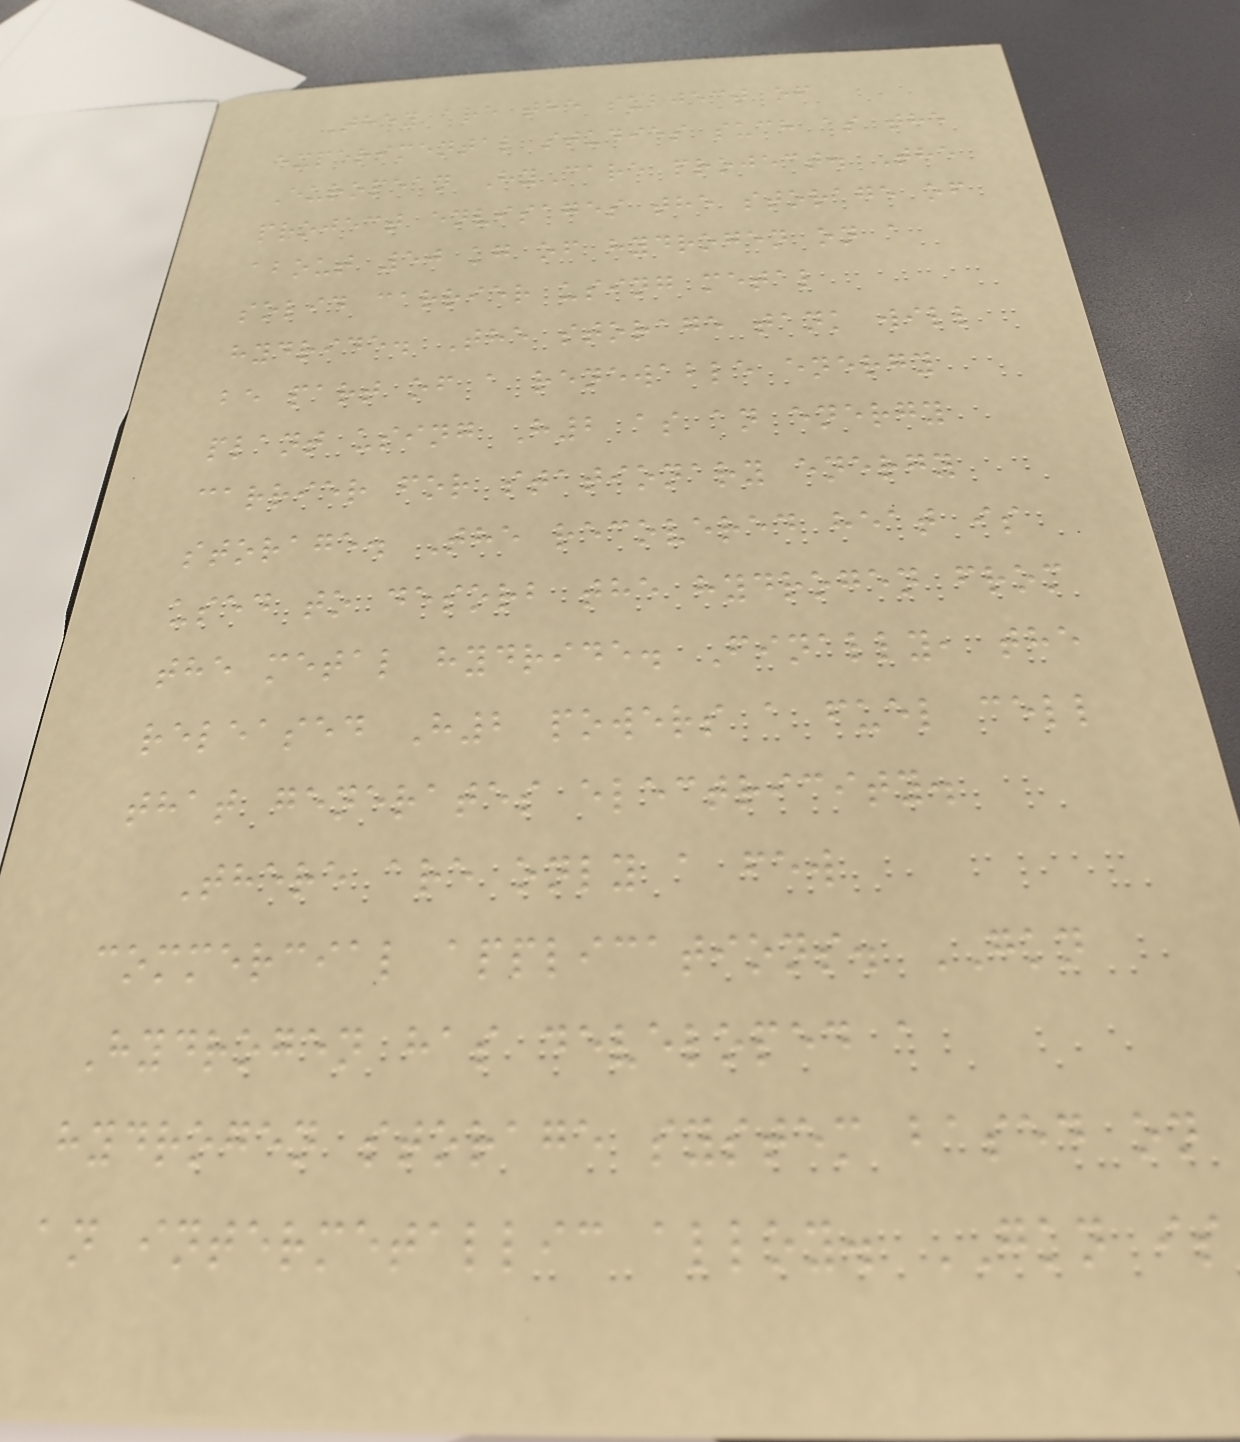They are the subject of
experimental studies such as the
European HyCare project. The
project envisages the storage of
about 50 kg of hydrogen on a
solid carrier using metal
hydride. The storage tank will
be part of a renewable energy
plant using H2 as an energy
carrier for stationary energy
storage. The recovered heat is
used to desorb the hydrogen from
the metal hydride. Finally, the
released H2 powers a fuel cell
that generates electricity.
There are only a few
commercial applications. GKN
Hydrogen has developed a
hydrogen storage system based on
an intermetallic alloy. GKN is
